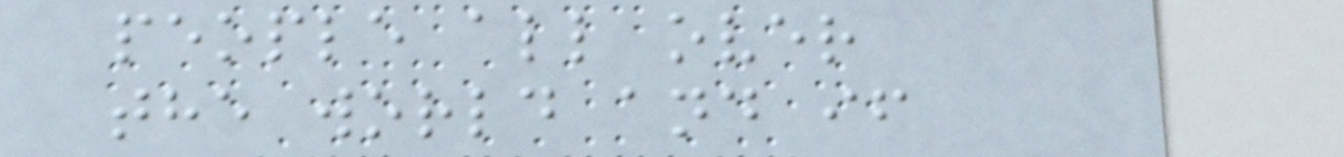people all over
the world and if
